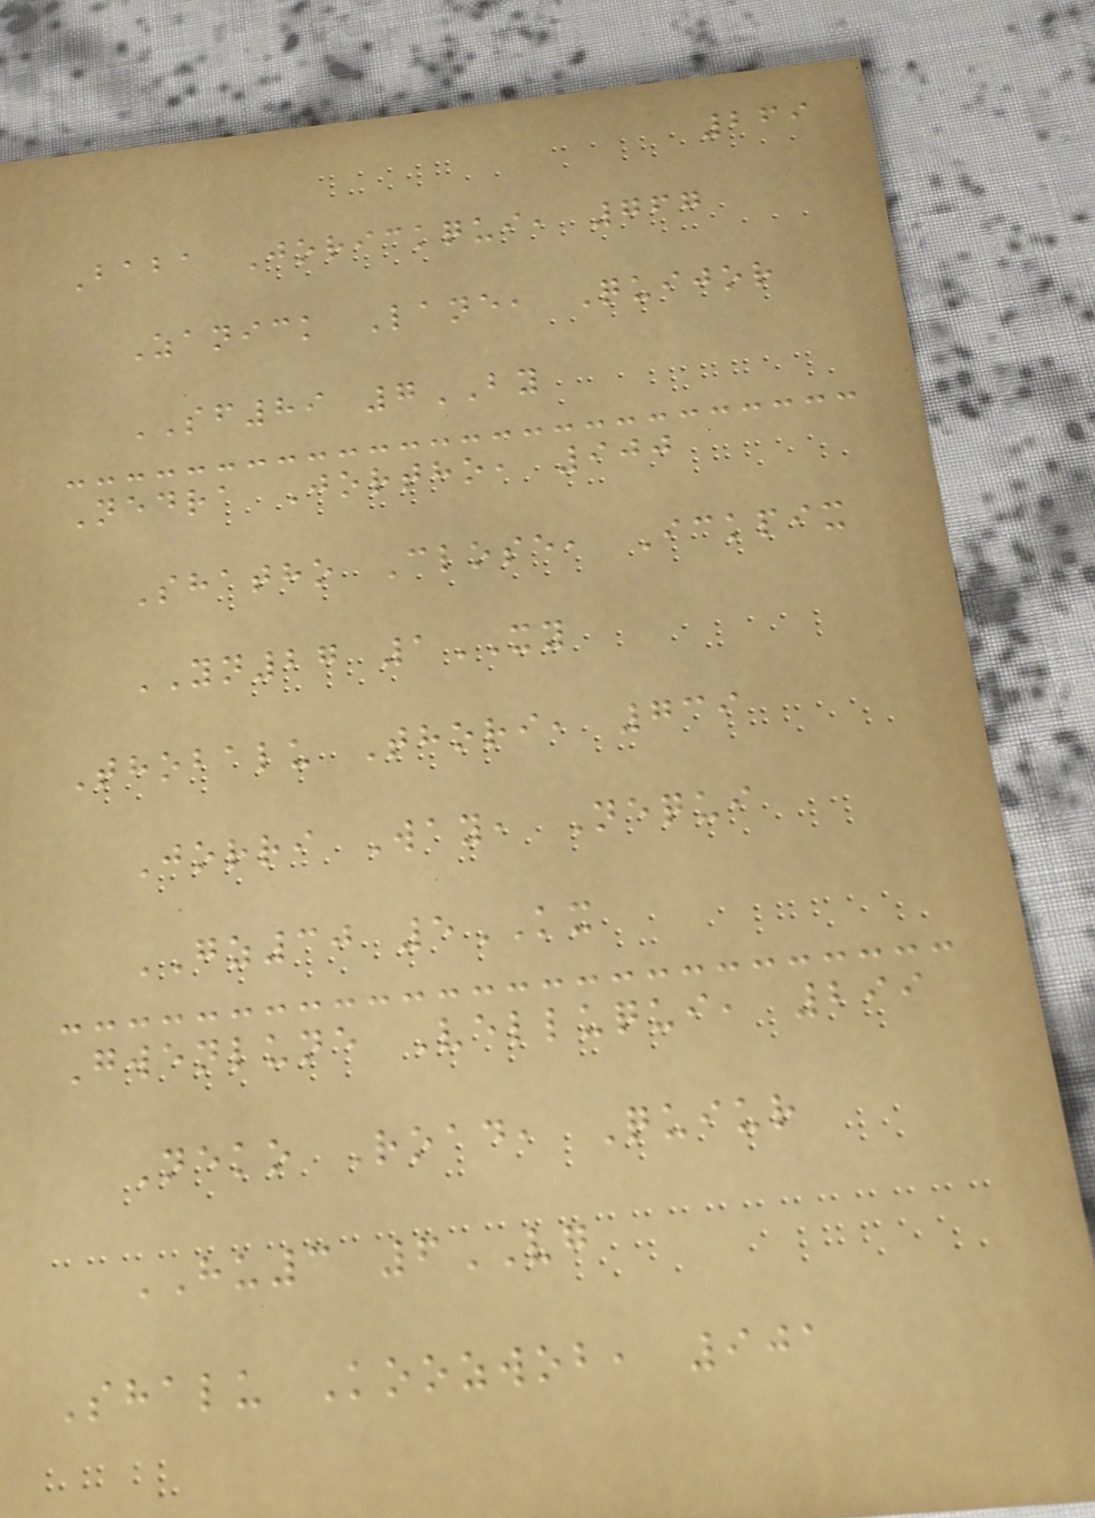269
Baba Jorickqui, 767
Zanick Lane, Quijor
SF89 7BY
Nedra Jortho, 900
Shatho Close, Ickpix
YN27 1XY
Thobalu Thori, 739
Jorri Way, Nequi
GZ30 5KX
Gwenlune Velluqui, 299
Neko Road, Quiur
HU3 6VG
Shalu Koozwob, 901
